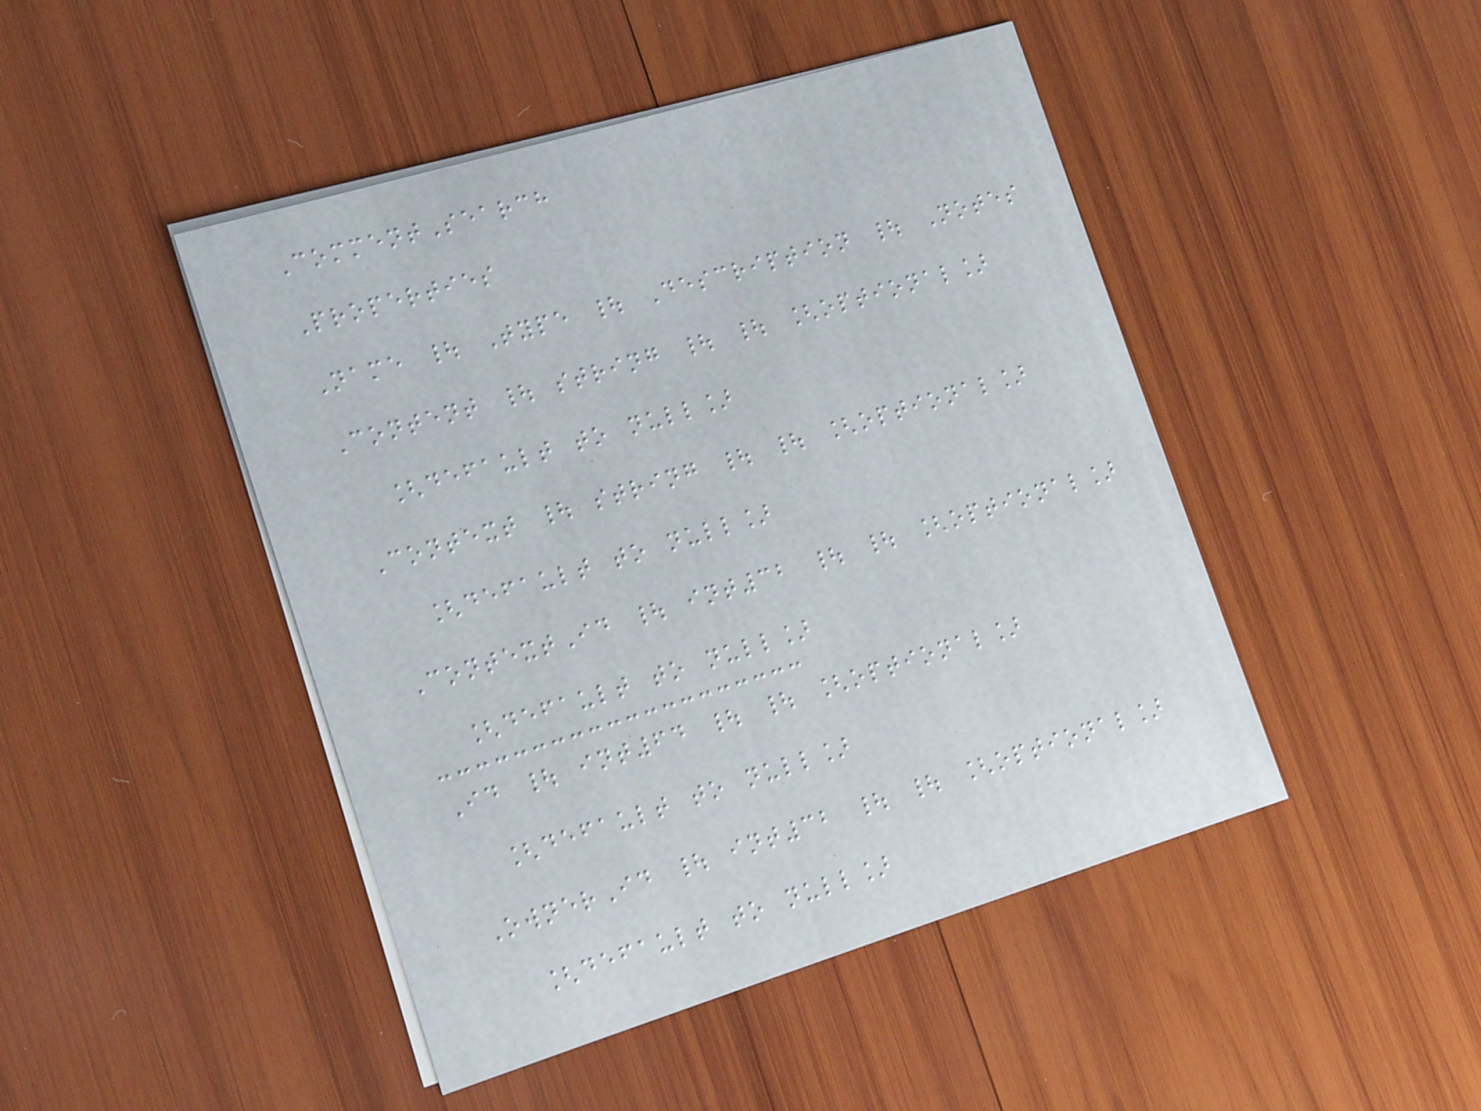CommentSearch
Properties
Name | Type | Description | Notes
Content | string | | [optional]
[default to null]
Context | string | | [optional]
[default to null]
ContextId | int32 | | [optional]
[default to null]
Id | int64 | | [optional]
[default to null]
OwnerId | int32 | | [optional]
[default to null]
